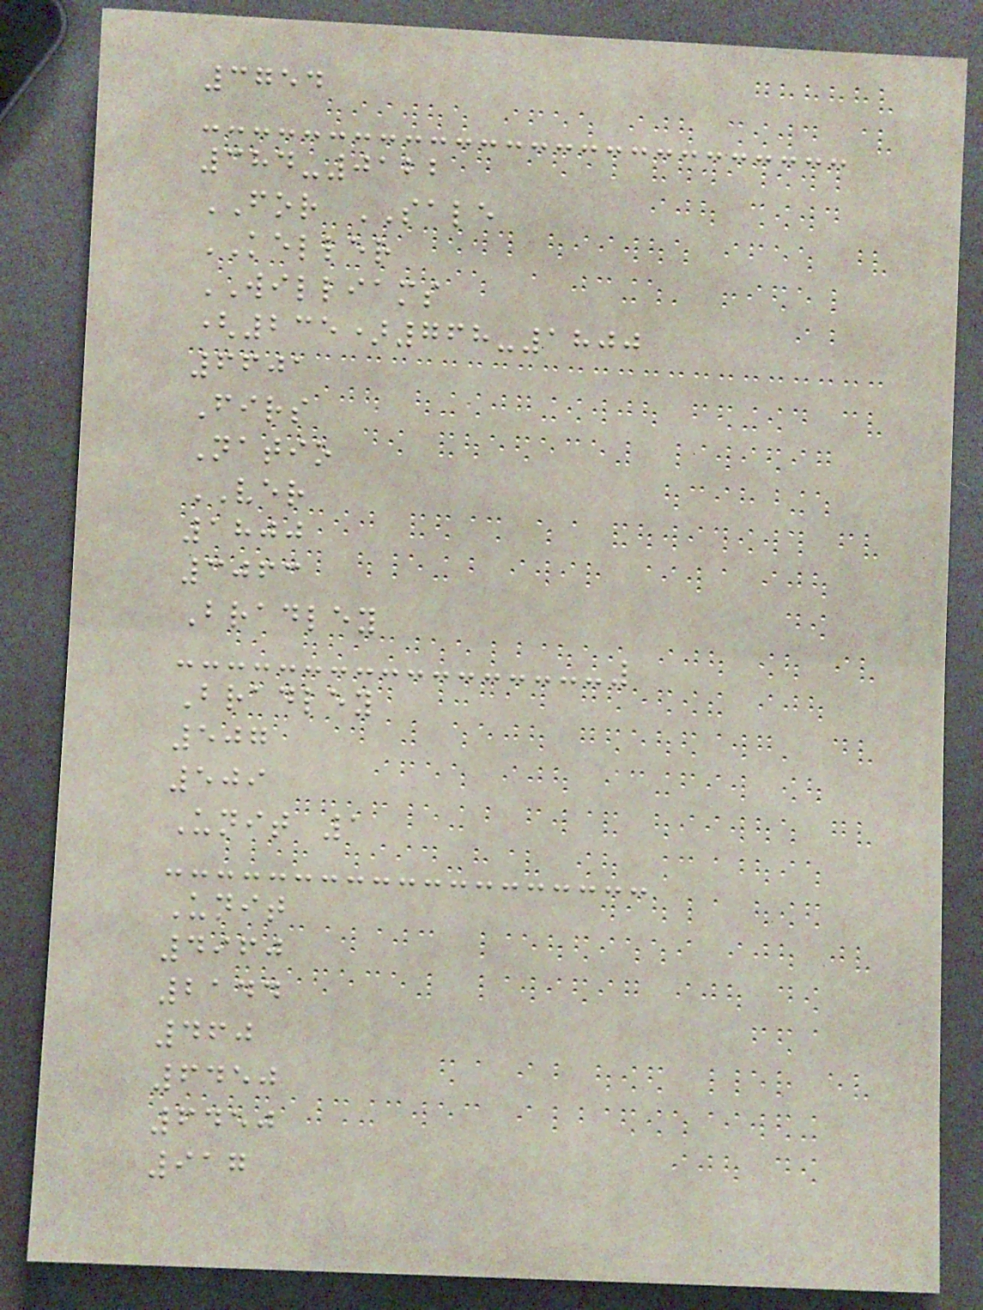3754
384-0122
FOR SALE
KELLER
WILLIAMS
(235)768-1800
6601
Firs
Natio
VER
1800
3063
Bradley
Bradley
507
509
Unit 1
Unit
4960
2144
460
6450
6450
917
